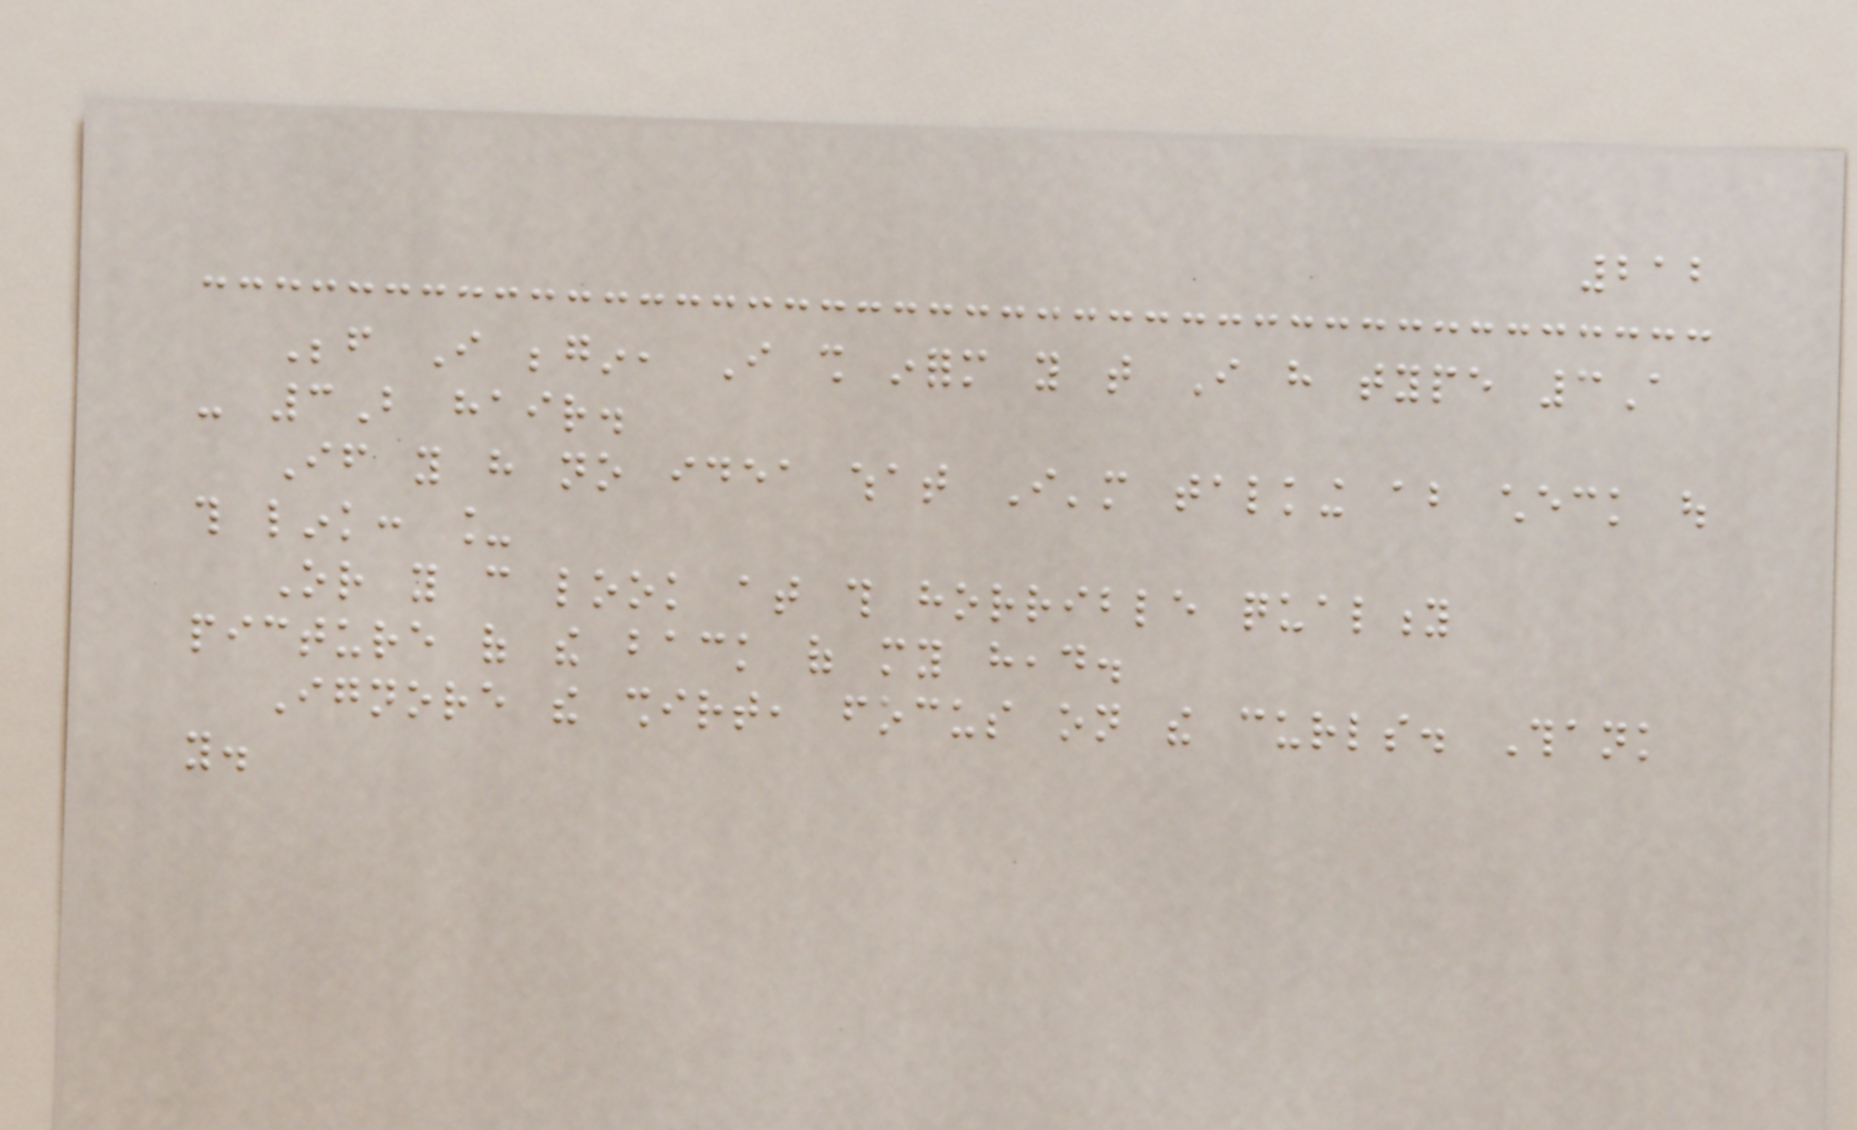212
Before I begin, I shall inform you that I have type 3A
- 3B hair.
If you have no idea what I'm talking about check out
this link: _
Or you can look at this horrible quality
picture of the back of my head.
Ignore the shirt, focus on the curls. Thank
you.
